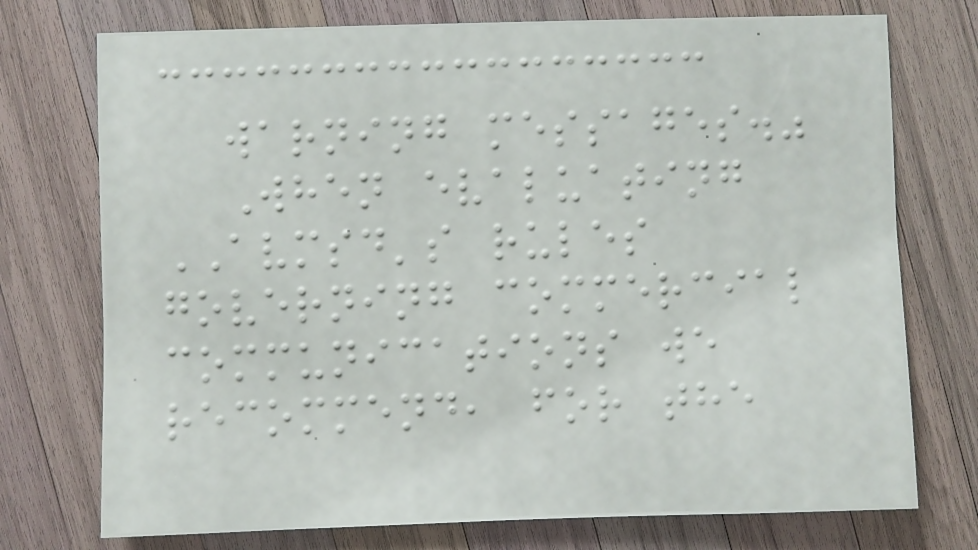warning messages."
When evaluating
AVMSD's rules
governing commercial
communications we
recommend, for the
